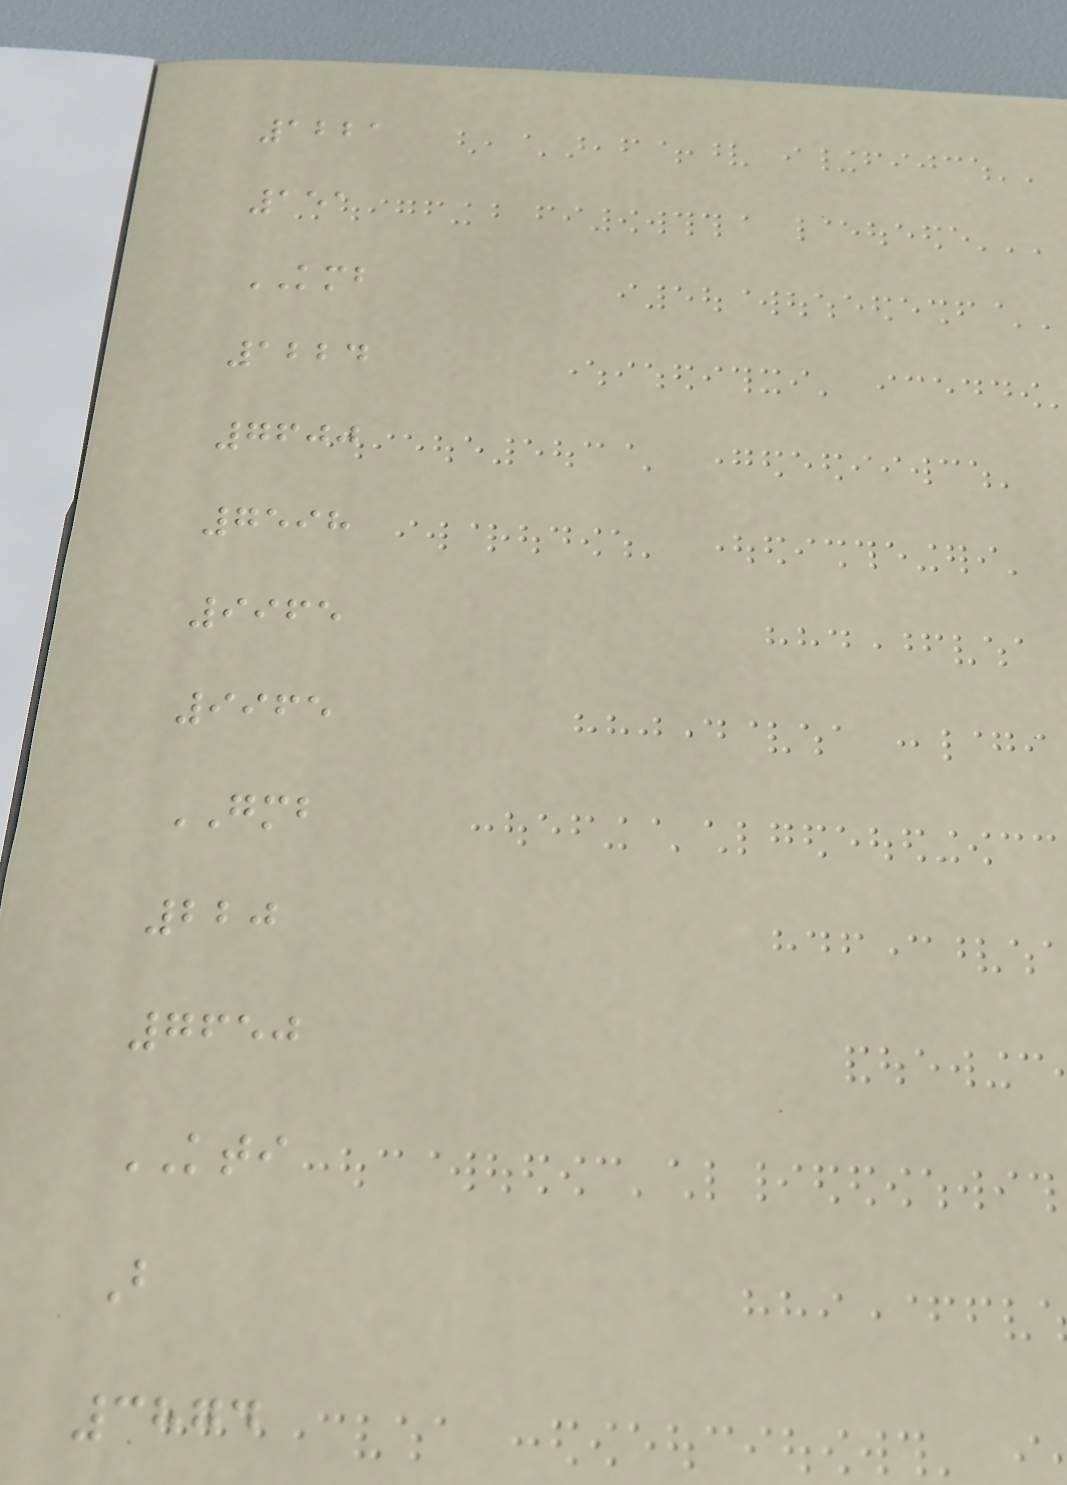1221
151
KMB
1224
7600
7598
9965
9965
GMB
220
7650
KTI
B
3874
